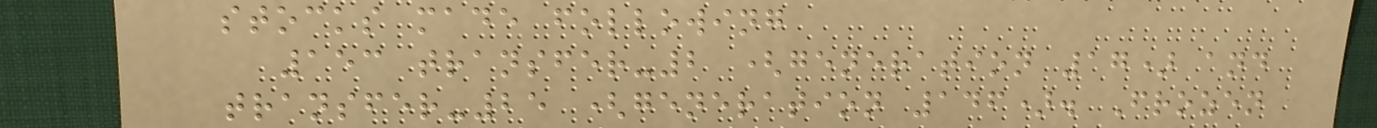stocks made following
153 transfer-2 (generation 17) and
transfer-25 (generation 146). Frozen
